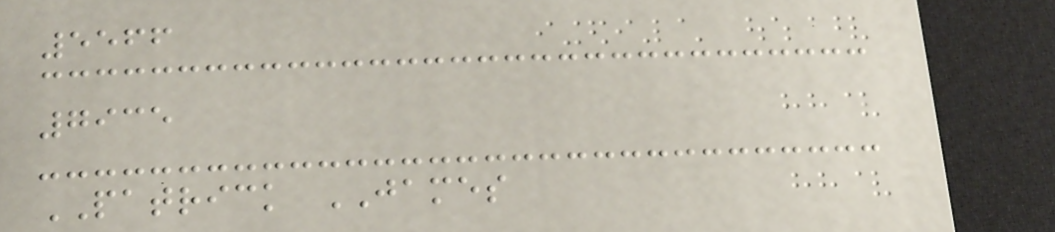5566
7935
PATRICK JAMES
